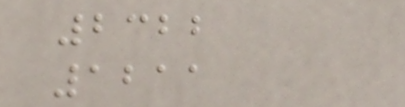2322
1211
